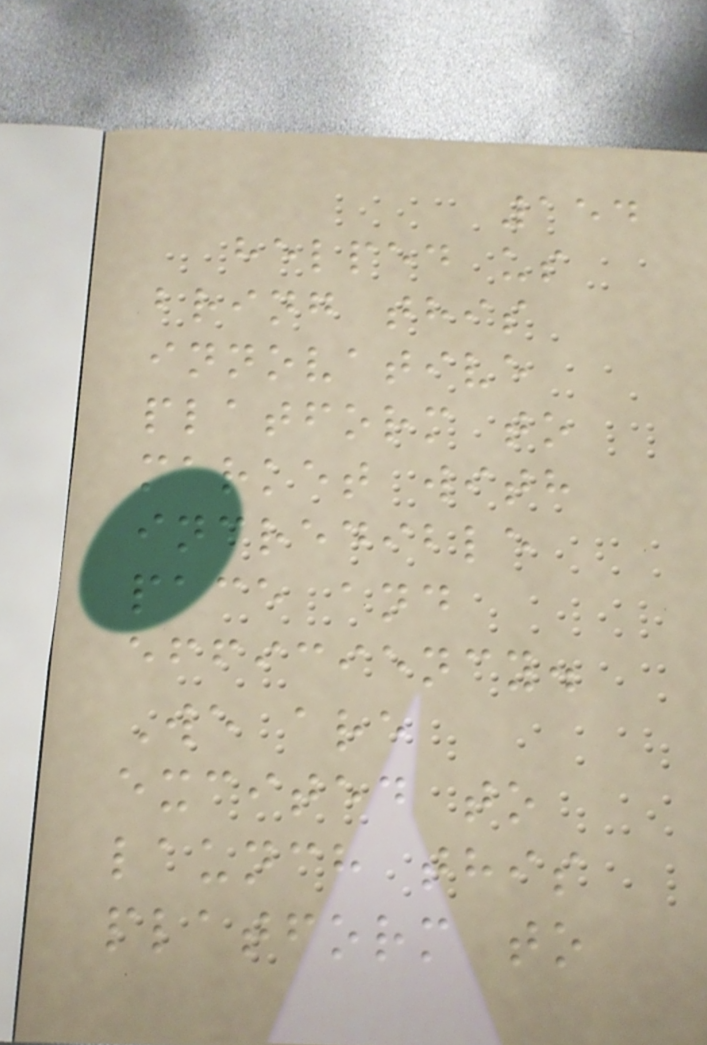154
helped us
bring this
innovative
platform to
market with
incredible
pace and
efficiency.
We are
excited to
launch this
platform to
